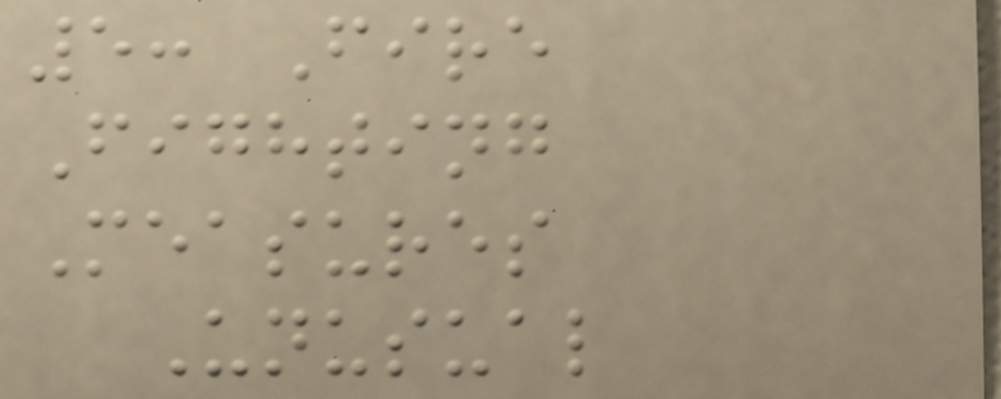5: Fire
Fighting
Measures
Unusual
